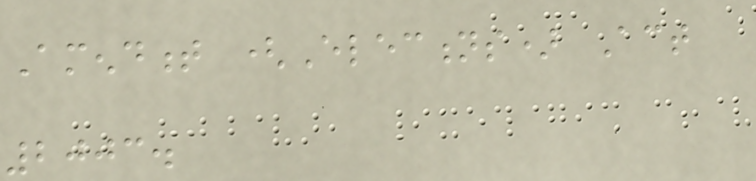Amendment (Elections) Act
2003.
